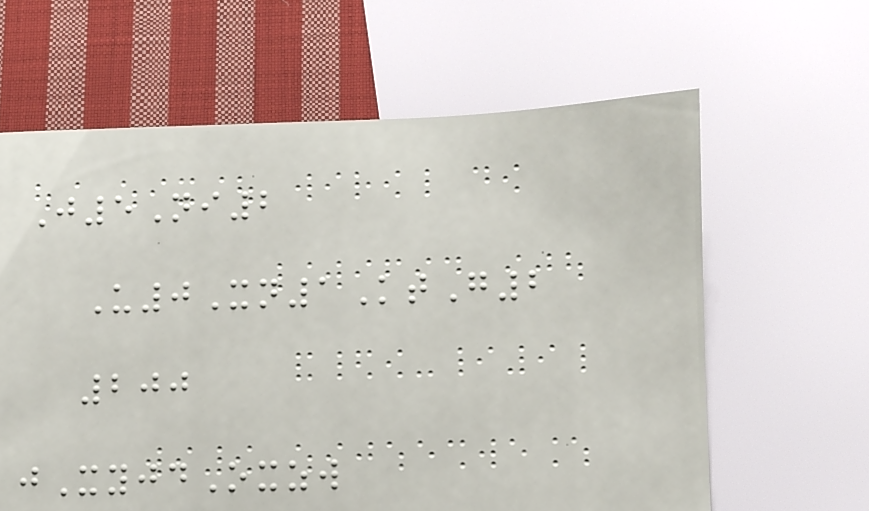J5Ni2
U0Xn1KtG2
200
jXyjdOxzw
